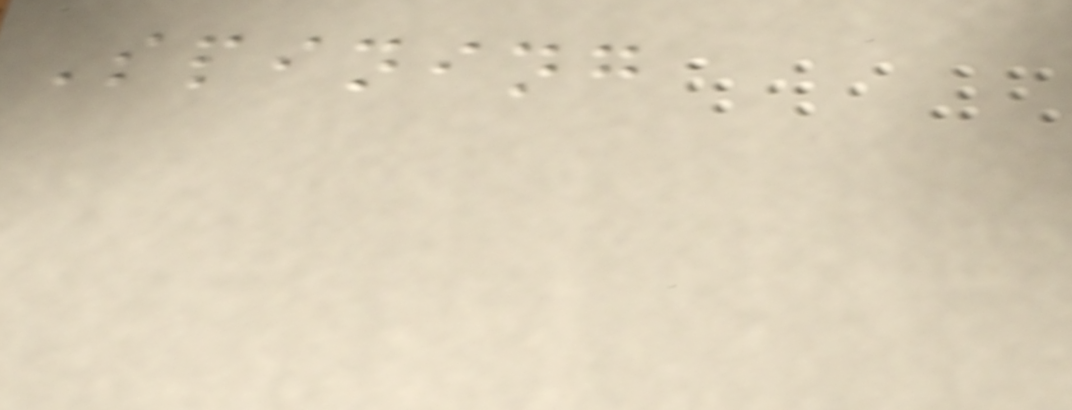Spining
